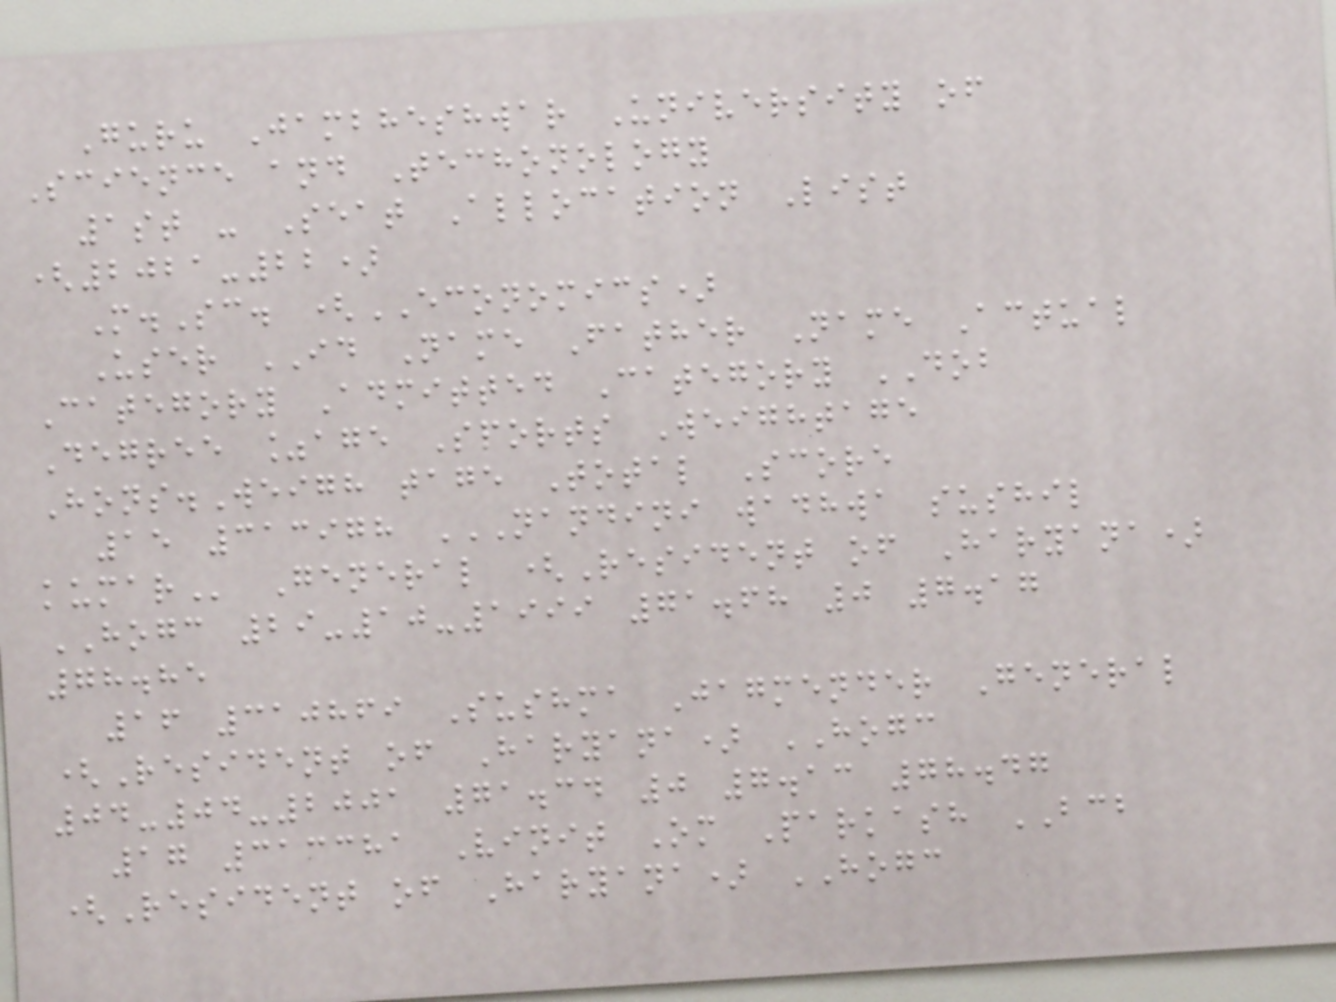Guru Jambheshwar University of
Science and Techonology
1st - Seat Allocation List
(2021-22)
M.Sc. (ECONOMICS)
User ID Name Father Name Actual
Category Admitted Category DOB
Degree %age Sports Weightage
Hons.Weigh tage Total Score
15 313978 NANDINI WADHWA SUSHIL
KUMAR General (Resident of Haryana)
HOGC 29-10-1999 71.68 0 7.17
78.85
16 310869 Sushma Jagmender General
(Resident of Haryana) HOGC
04-04-2001 71.34 0 7.13 78.47
17 313381 Vinit Om Parkash BCB
(Resident of Haryana) HOGC
